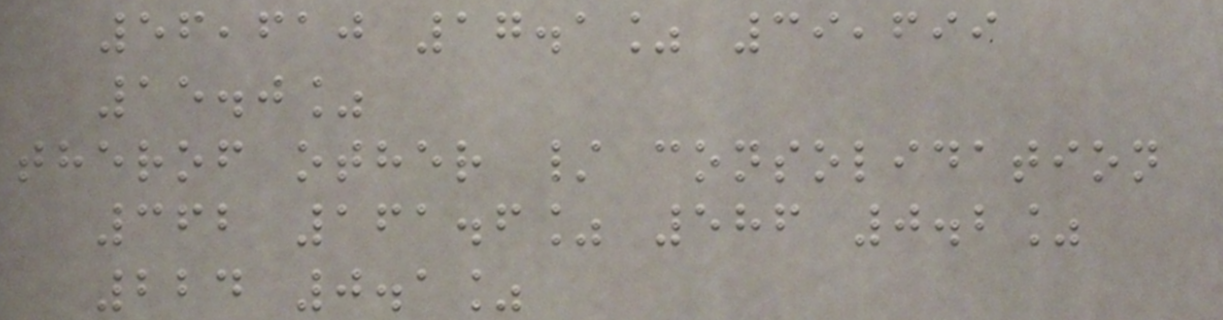56,610 17.1% 39,699
15.0%
therof other / consolidation
362 161.6% 586 0.2%
224 0.1%
